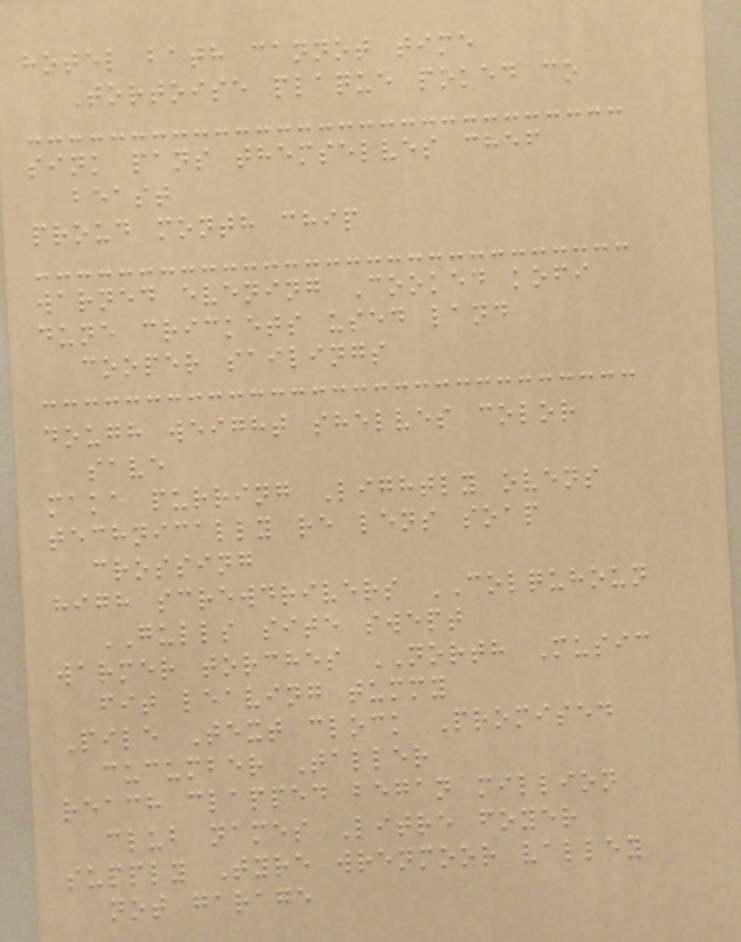hotel bath cannot time
Tortoise plaque poked co
sink pans themselves chef
beast
proud month chip
warned evening Cooked kofi
dune crickets used land
cooper sailings
dough weight shelves color
save
make purring Lightly ovens
technically re lens soap
crossing
high screwdrivers COLQUHOUN
GULLS site swept
warmer torches NORTH Music
fit leaving tummy
Pile Text clock Promised
cucumber Taller
reach clapped began million
club names Litre foyer
supply Tyre wrenmoor valley
not garage
